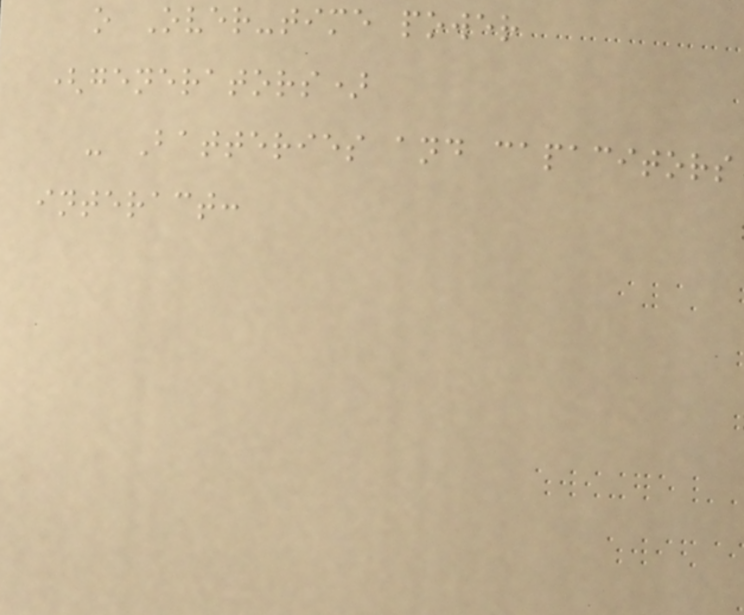o Over-time power
(generators)
- Batteries and capacitors
interact:
